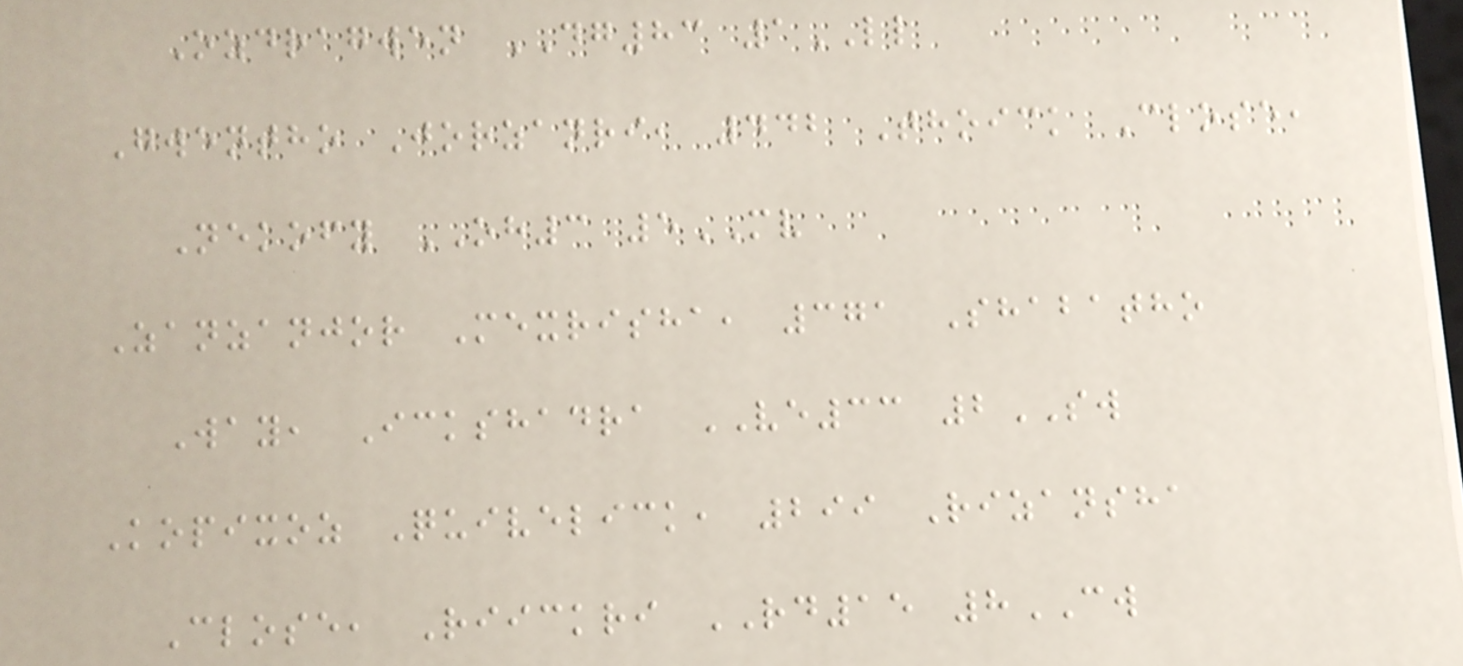Ozdragwen DG83 1LL
Gwentho Jorzanri, 442 Thoick Close,
Nekofy OH3 5MV
Zanzanjor Mexrisha, 371 Shabatho
Way, Ickshadra VE33 2SW
Kopixoz Quivelick, 299 Rizansha
Close, Riickri RD15 8CW
